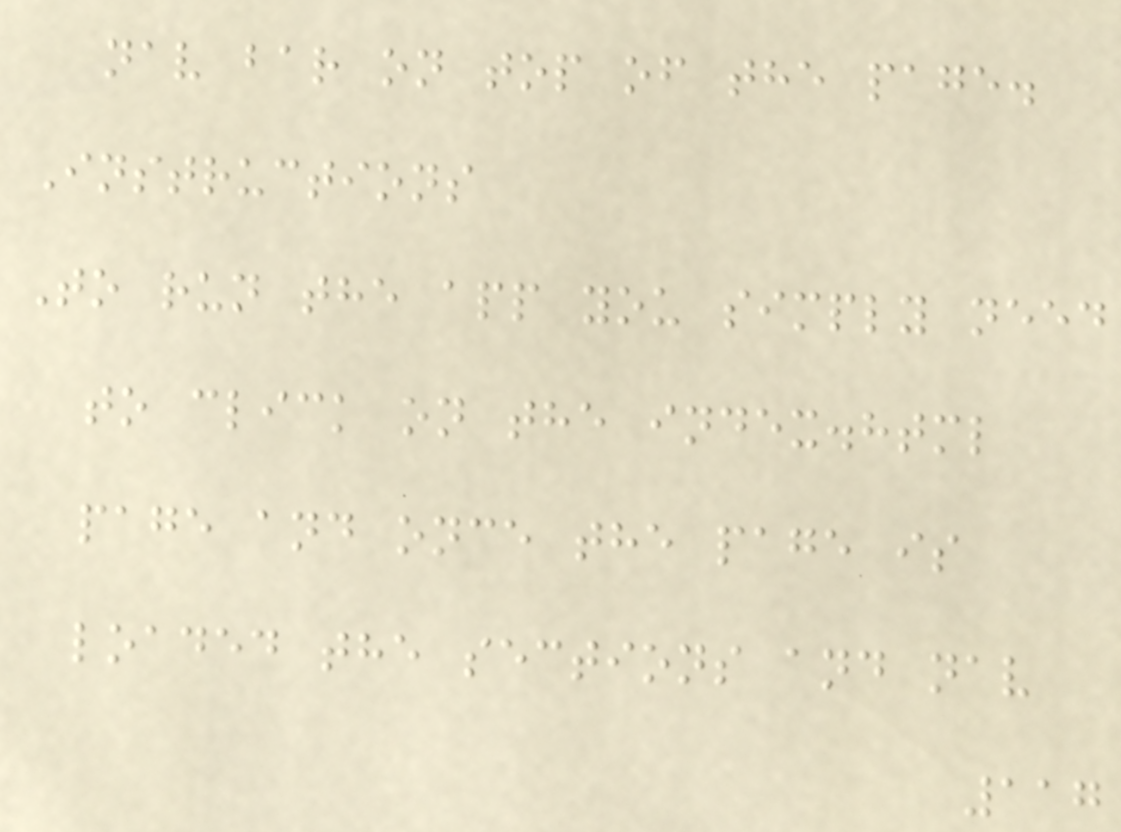nav bar on top of the page.
Instructions
To run the app you simply need
to click on the index.html
page and once the page is
loaded the sections and nav
117
